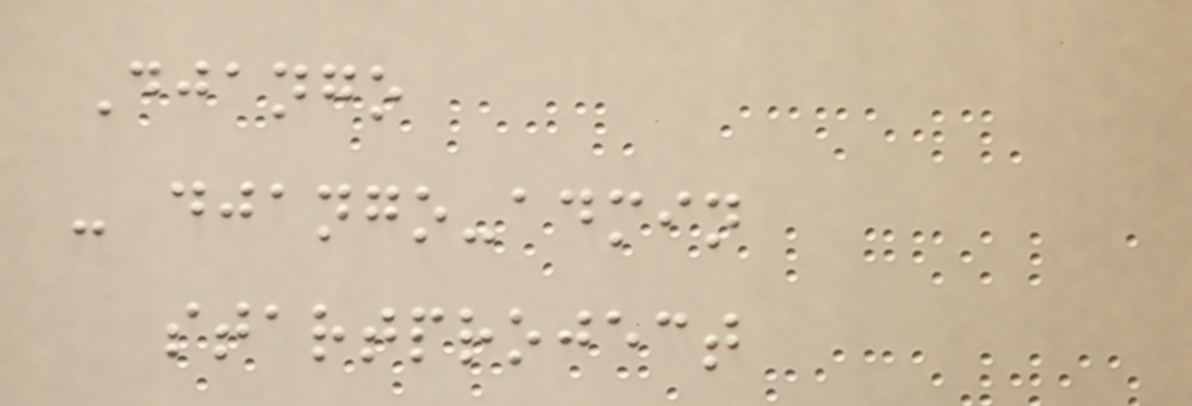Django
- django-admin
startproject
